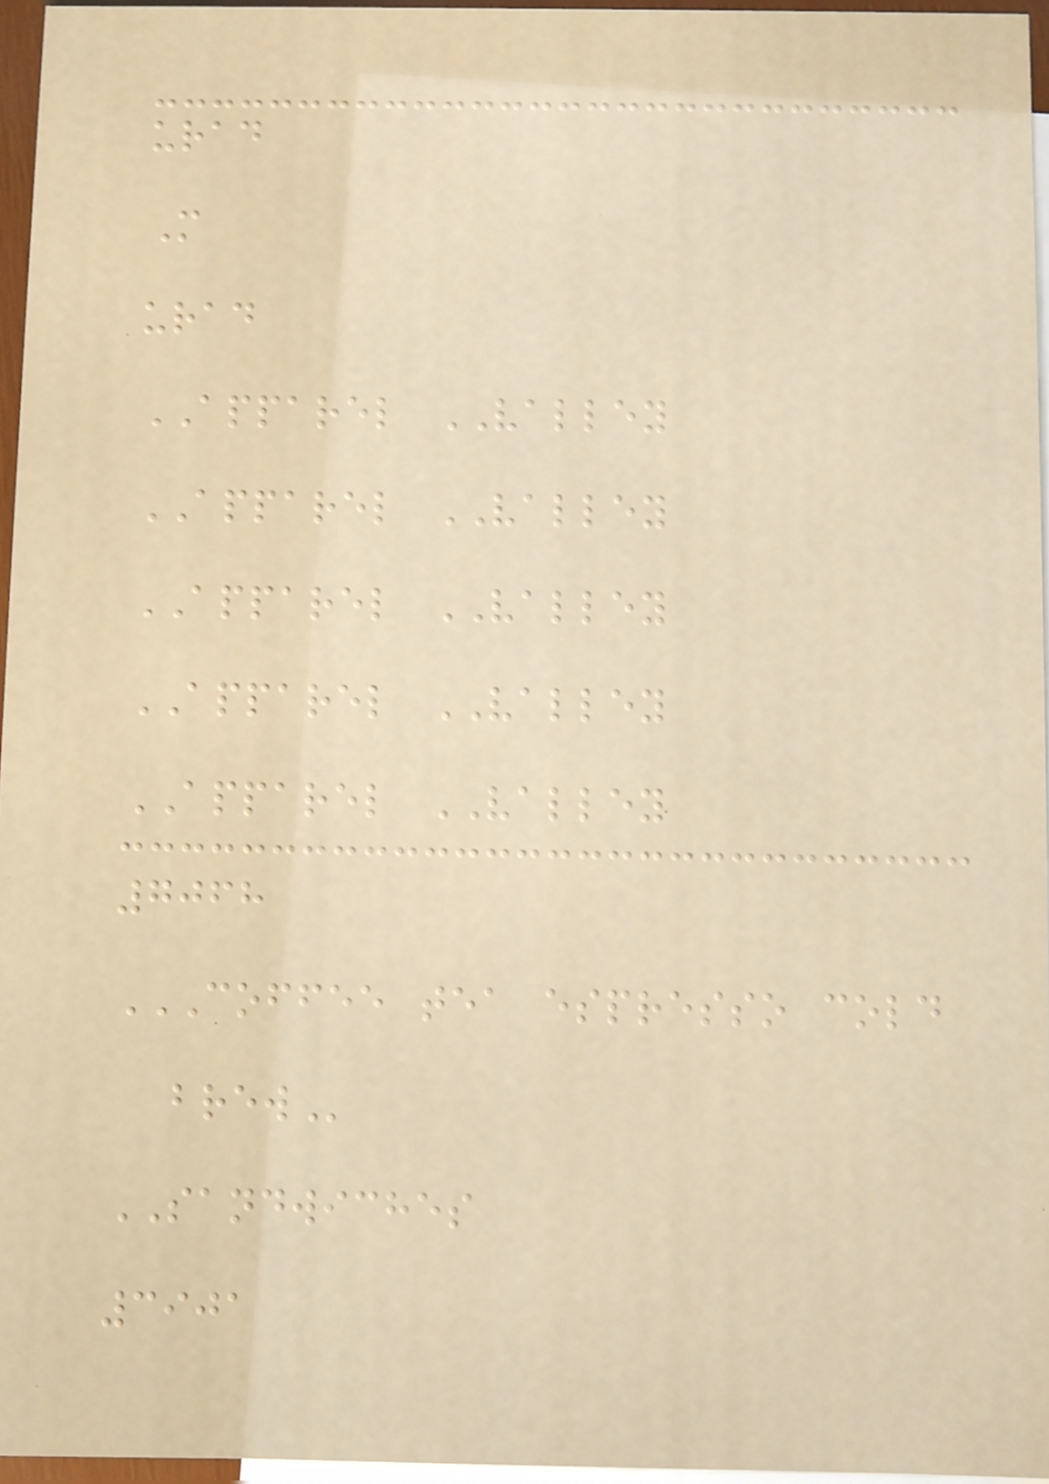urad
M
urad
APPAREL VALLEY
APPAREL VALLEY
APPAREL VALLEY
APPAREL VALLEY
APPAREL VALLEY
7068
COFFEE TEA ESPRESSO COLD
BREW
SANDWICHES
3901
